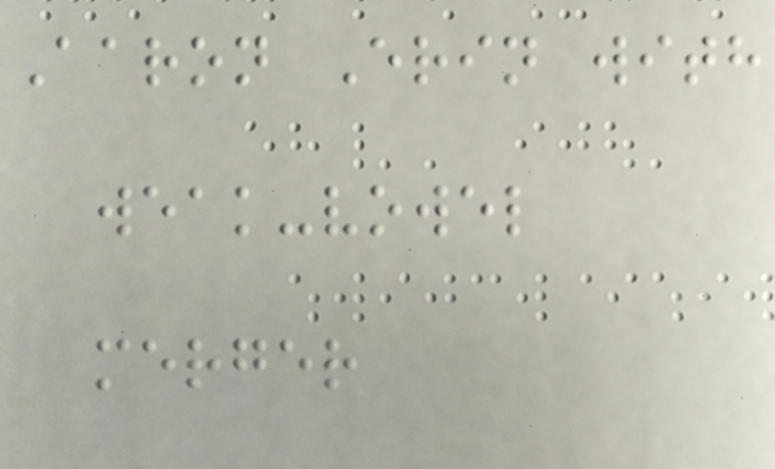Aaron Erin with
weak-vowel
merger
